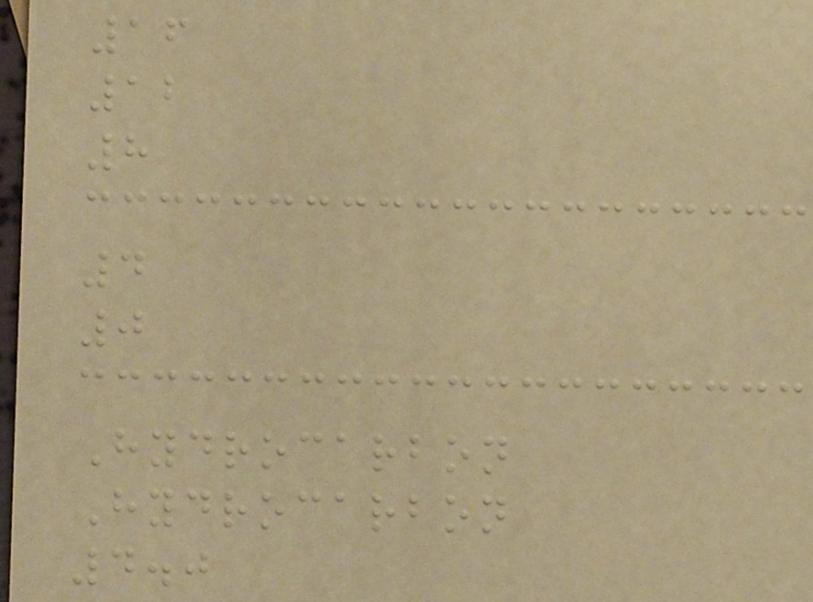16
12
8
4
0
Hydrocarbon
Hydrocarbon
4.0
